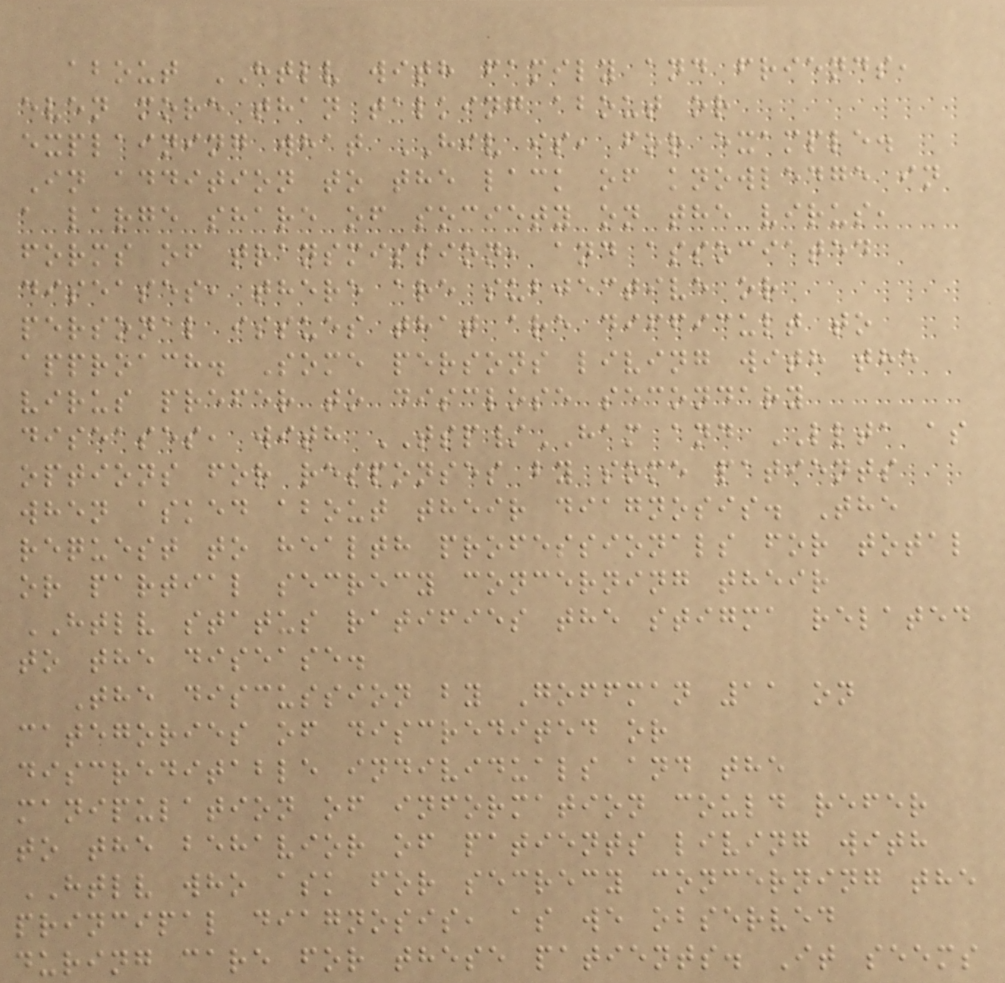about HTLV with family and friends,
even more than talking about or
explaining what HIV is, for example.
In addition to the lack of knowledge in
a large share of society on the virus,
forms of transmission, and associated
diseases, there are subjective or
personal issues that are difficult to
approach. Some persons living with the
virus prefer to disclose secondary
diseases, with TSP/HAM and LLTA as
options for responses by some patients
when asked about their diagnosis. The
request to health professionals for total
or partial secrecy concerning their
HTLV status ratifies the stigma related
to the disease.
The discussion by Goffman 11 on
categories of discredited or
discreditable individuals and the
manipulation of information could refer
to the behavior of patients living with
HTLV who ask for secrecy concerning the
principal diagnosis, as we observed
during care for these patients. It seems
